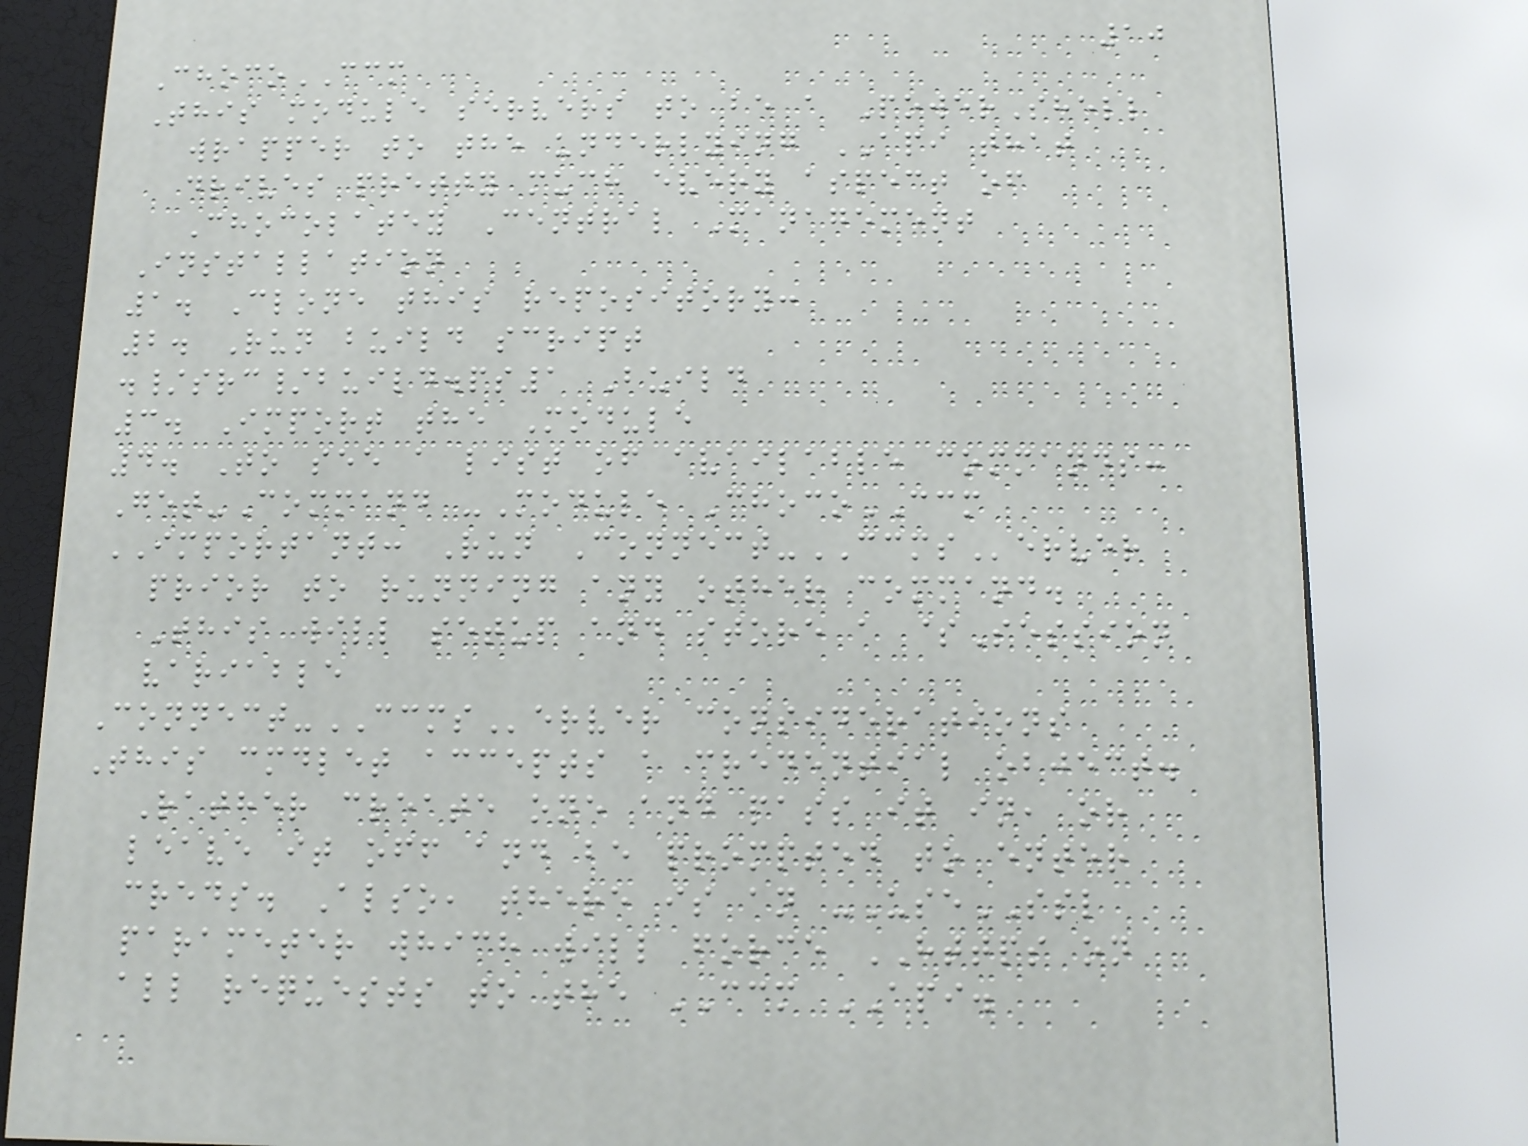10
ChocoCCM
This module servers to be a PowerShell
wrapper to the underlying API that
drives pretty much every aspect of
Chocolatey Central Management
Installation
1. Clone this repository:
2. Run build script
./src/build.ps1 Build
3. Import the Module
4. To see a list of available commands:
Get-Command -Module ChocoCCM
IMPORTANT: Run Connect-CCMServer
prior to running any other command.
This will setup and store a $Session
variable
Connect-CCMServer considerations
This cmdlet accepts a credential object.
Rather create one and pass it in, or
leave it off and be prompted to enter
creds. Also, there is an -UseSSL
parameter which will force HTTPS on
all requests to the CCM API.
